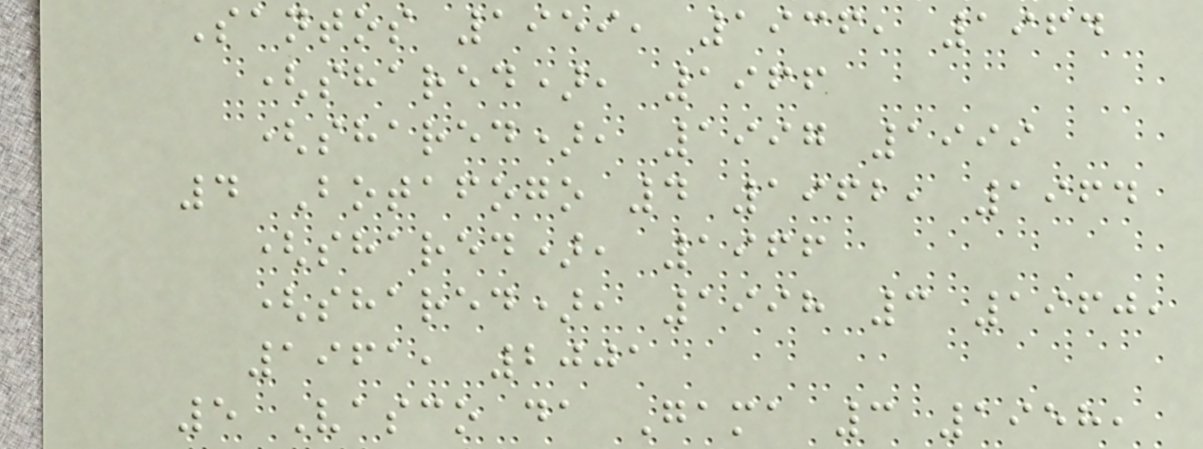Santos 1959, 1936, 1964
(shared), 1966
(shared), 1997 1999
4 Botafogo 4 1962, 1964
(shared), 1966
(shared), 1998 3 1960,
1961, 2001
5 Vasco da Gama 3 1958,
